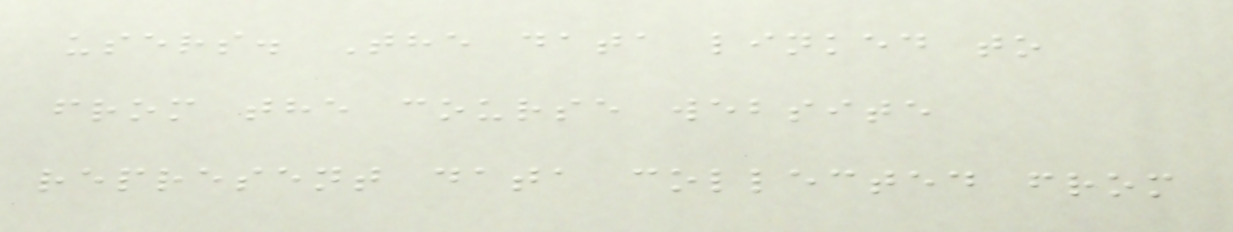users. The data linked to
from the course website
represent data collected from
